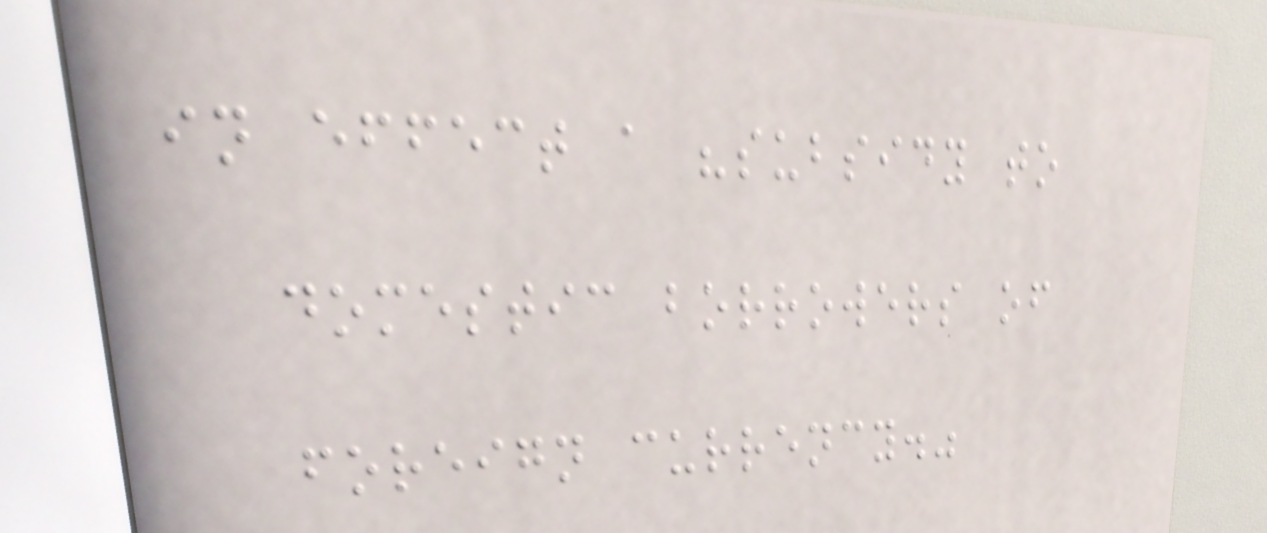in effect a "subsidy to
domestic borrowers of
foreign currency."
